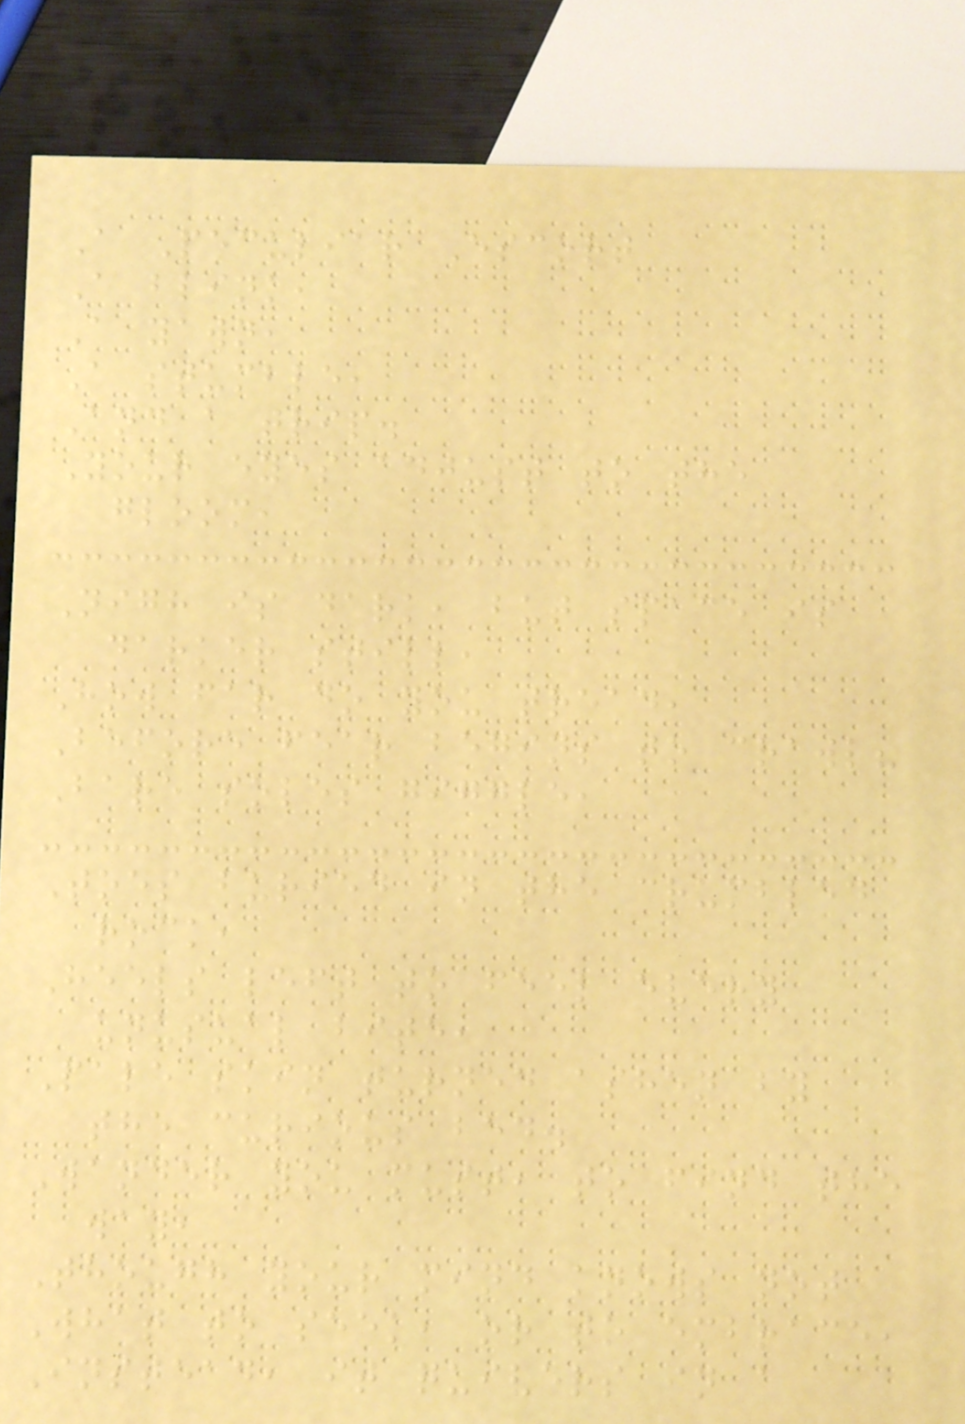A Peculiar Escort
A blink,
A yawn,
A stumble,
And a trip.
Your eyes adjust to the
gloom,
Nigh is dark, but space is
darker still,
How far do you tread,
Before fear begins to crawl?
Bare soles giggle,
Toes buried in the crumbled
rock,
Heels left to feel every
unusual bite,
Pale skin turned ashen by
the curious bed.
Wander you must, to find the
way,
Though your mind knows not
What to seek, or to embrace,
Instead, it quivers in a
